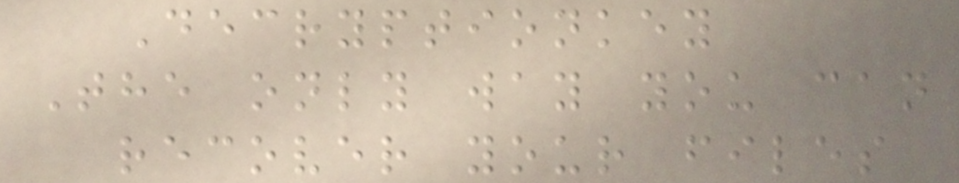Decryptionkey
The only way you can
recover your files
